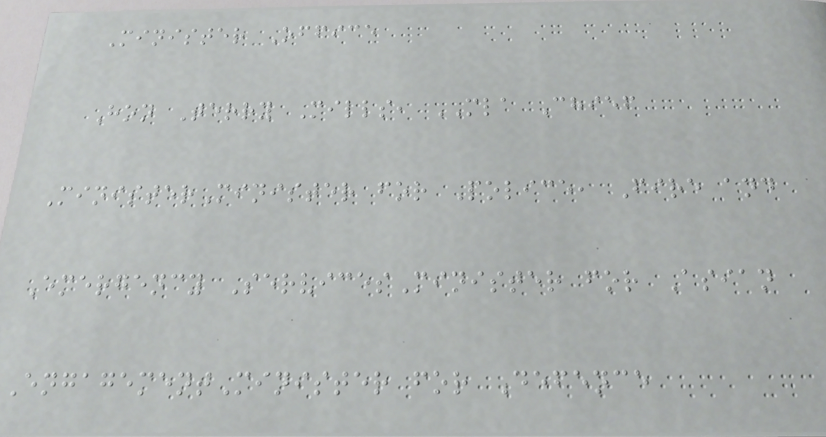Minister Office
Hon Terry Mills, MLA Chief
MinisterMinister for Police, Fire and
Emergency ServicesMinister for Asian
EngagementMinister for Defence
